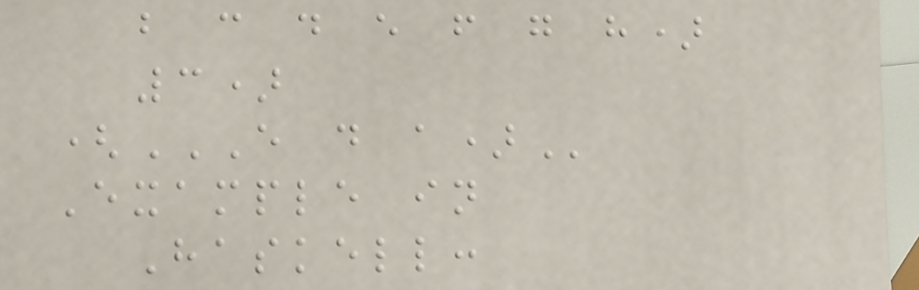b c d e f g h)
3)
(E D A)
Example in
Haskell:
